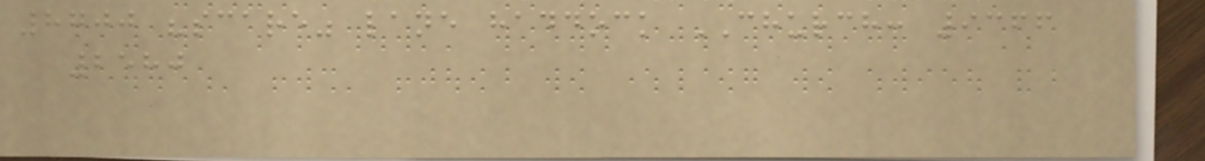8700 "scare" lane haddock CHURCH: 9366
2580
